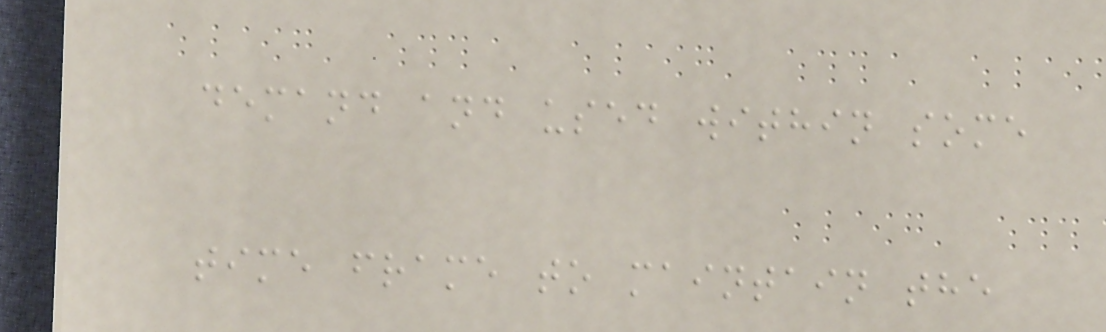demand and used within some
time frame to maintain the
